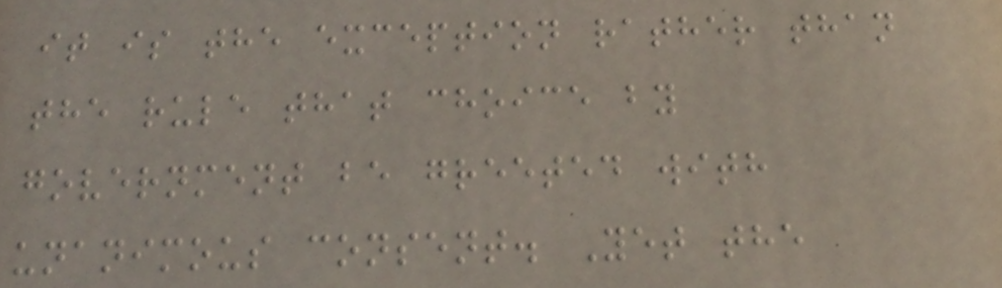it is the exception rather than
the rule that choice by
government be greeted with
unanimous consent. Yet the
